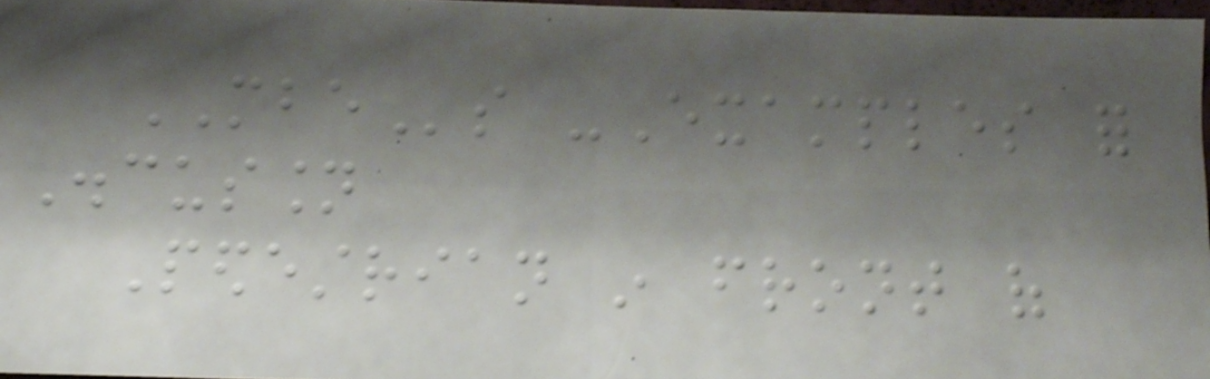MBEs -Examples for
Discussion
Pedestrian in front of
